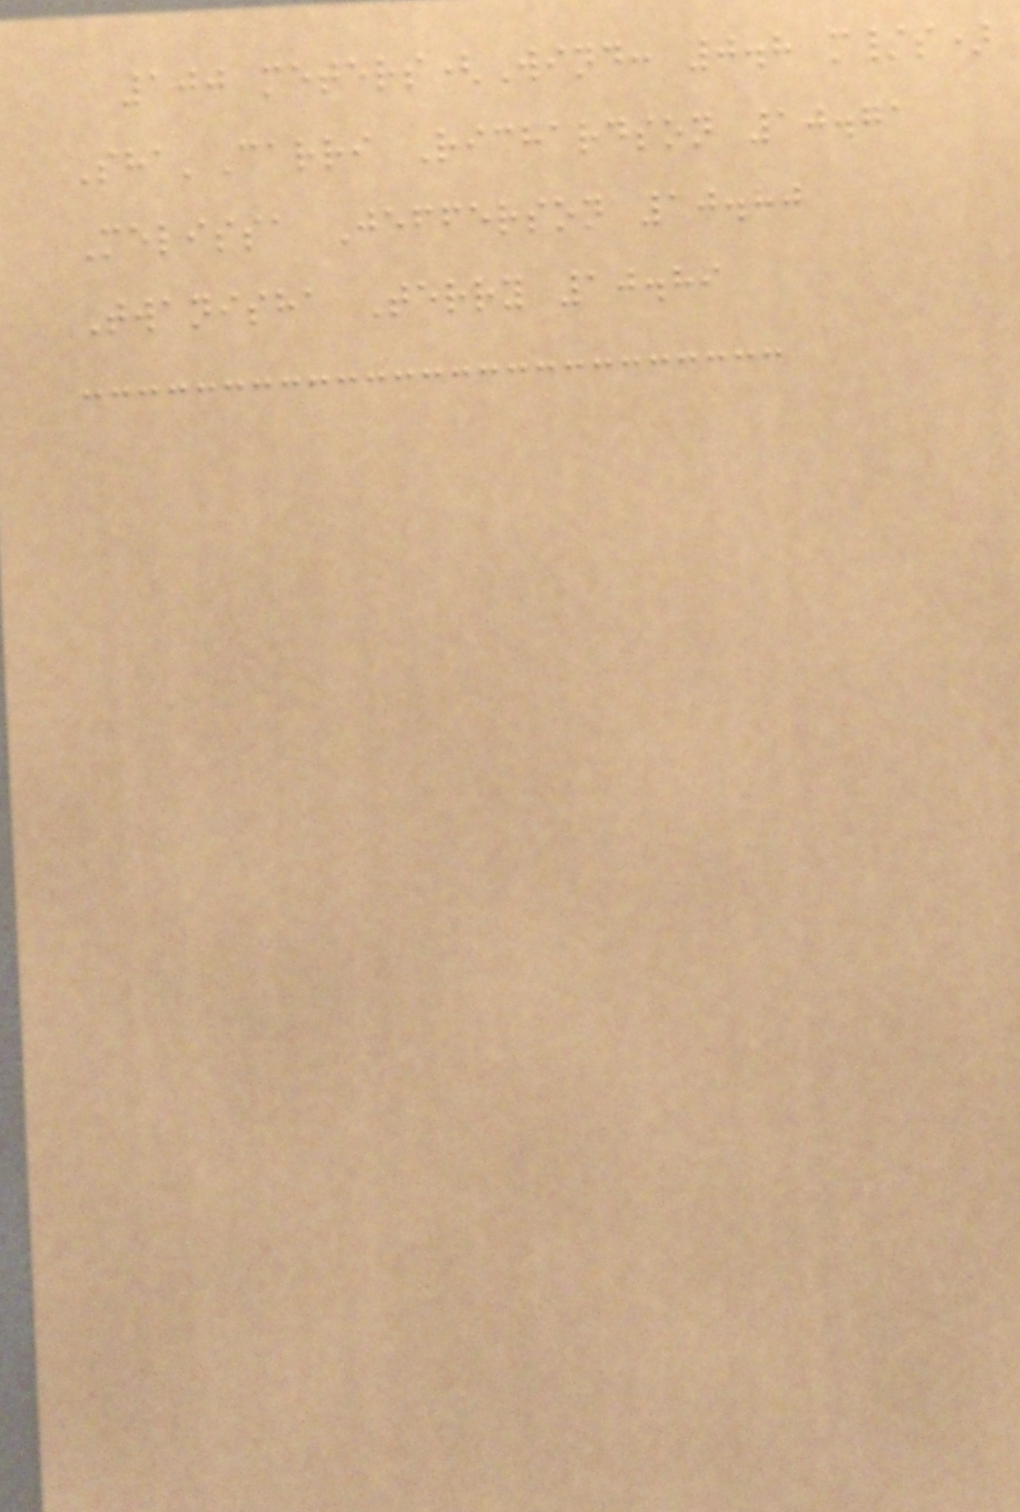100 meters(Wind: 0.8 m/s)
Sha'Carri Richardson 10.71
Melissa Jefferson 10.80
Twanisha Terry 10.89
